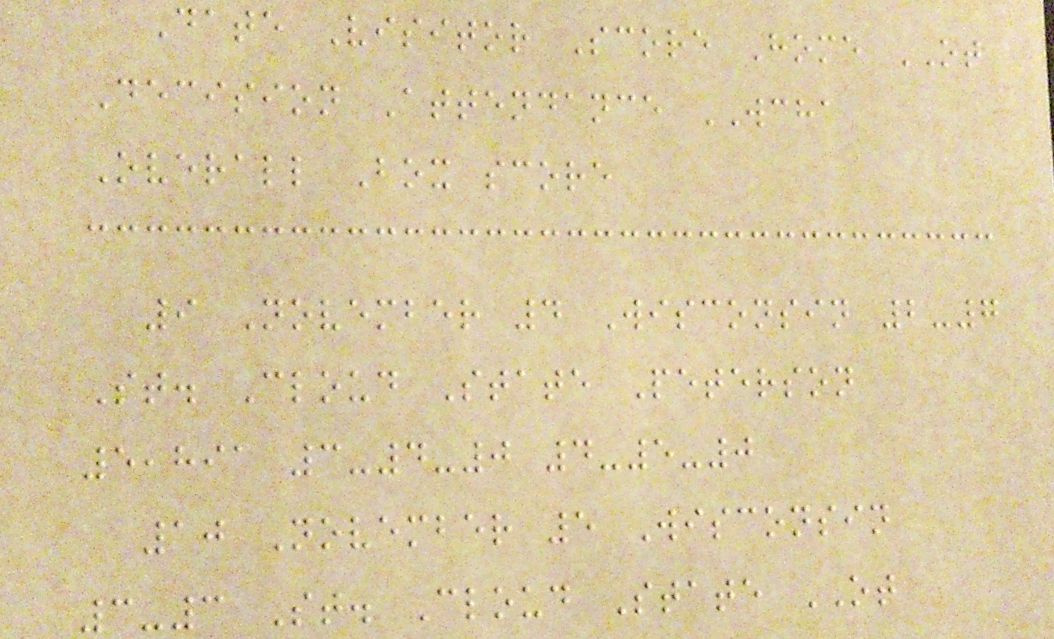Date Visitor Score Home OT
Decision Attendance WCHA
Overall Box score
9 November 4 Wisconsin 2-7
St. Cloud State Peterson
5,891 3-4-0 4-5-0
10 November 5 Wisconsin
3-3 St. Cloud State OT
